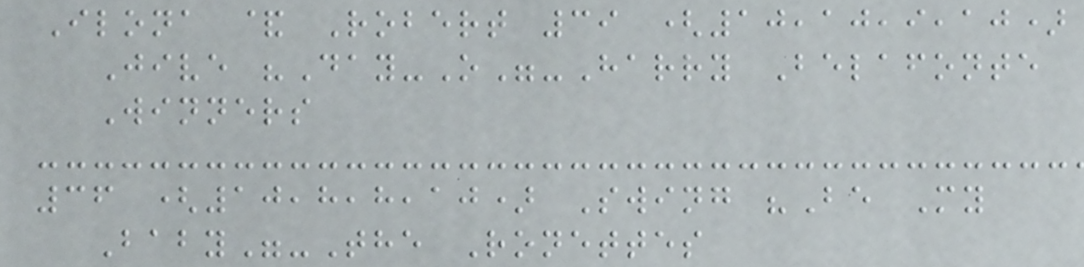Ilona & Robert 39 (10,10,9,10)
Jive "Day-O"-Harry Belafonte
Winners
36 (10,8,8,10) Swing "Be My
Baby"-The Ronettes
